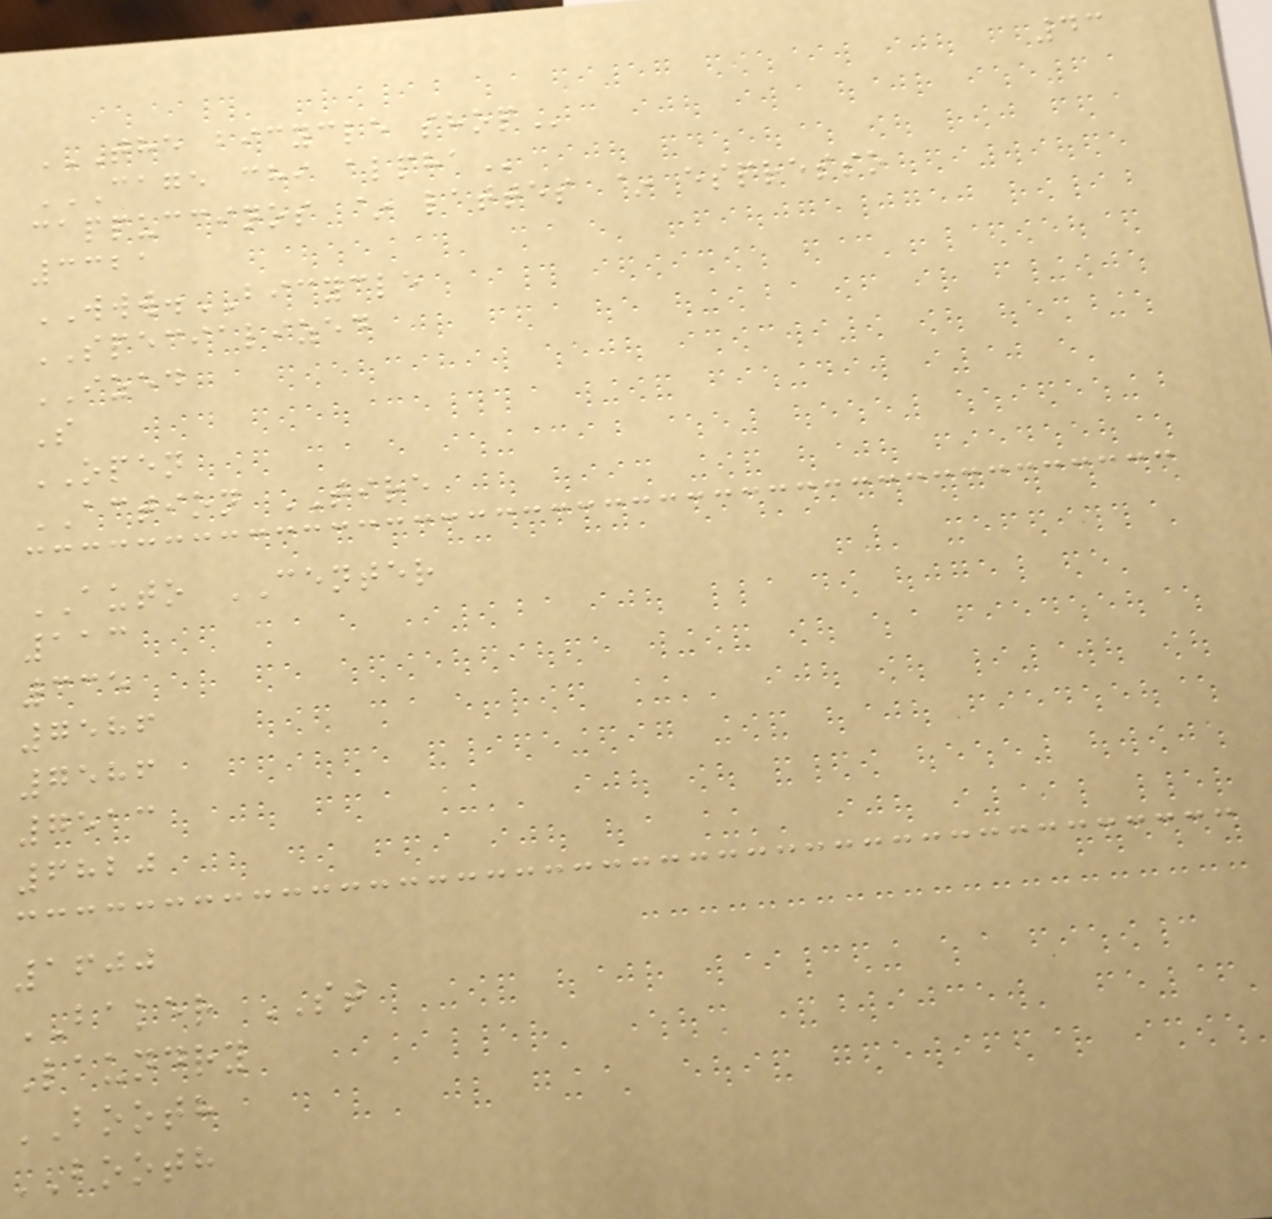43
THE BICYCLE SHOP
CAGE CHI ALPHA
cappuccinos ~ lattes ~ espresso
3321
WWW.BICYCLE
SPECIALIZED
IZED
S
OPEN
ACTION TIRE
AUTO CENTER
113
335
7586
7586
7513
6820
1600
BAKER ST
Laundry
BOOTH
BOOTH
